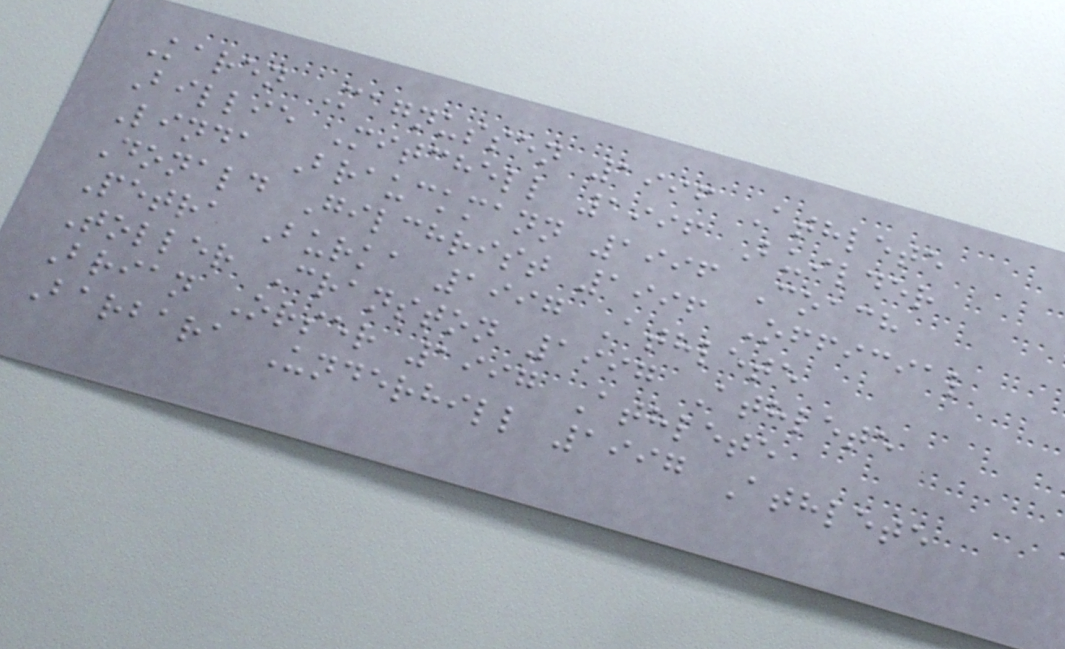Karen Magnussen 1996 Athlete
Billie Mitchell 1996 Builder
Linda Brauckmann 1996 Coach
Donald Gilchrist 1996 Official
Petra Burka 1997 Athlete
Toller Cranston 1997 Athlete
Brian Orser 1997 Athlete
Barbara Underhill 1997 Athlete
